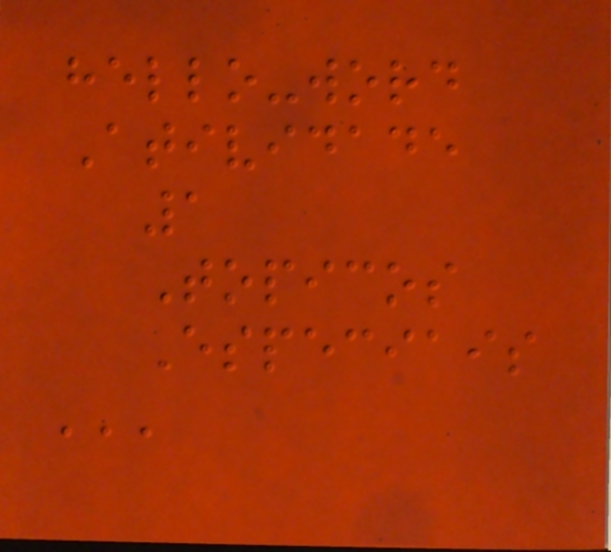hello-word
Atividade
1
Topicos
Especiais
'''
